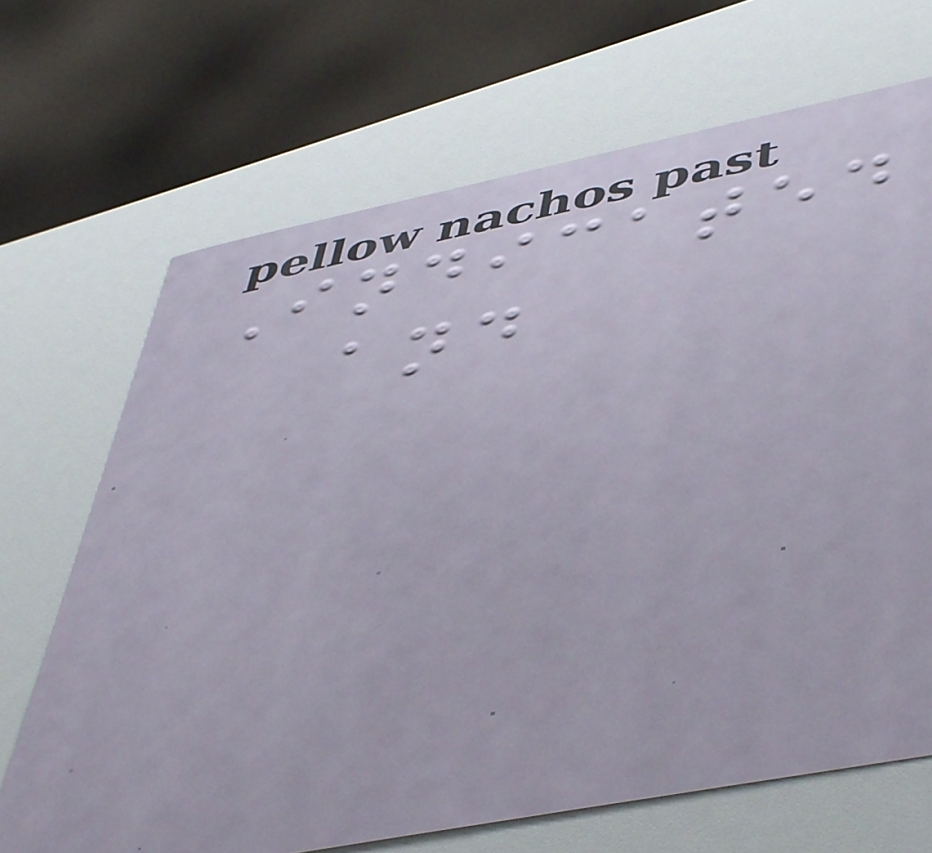Indicated
and
